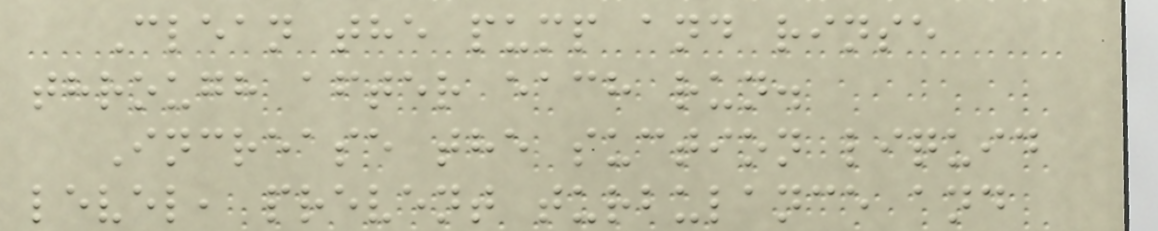Clean the pump and rinse
through after each run.
Increase the suction liquid
level, prevent turbulance and
